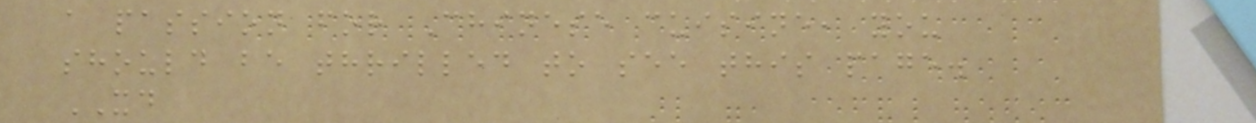a passion for Chinese cuisine, you
should be thrilled to see this page.
XD
